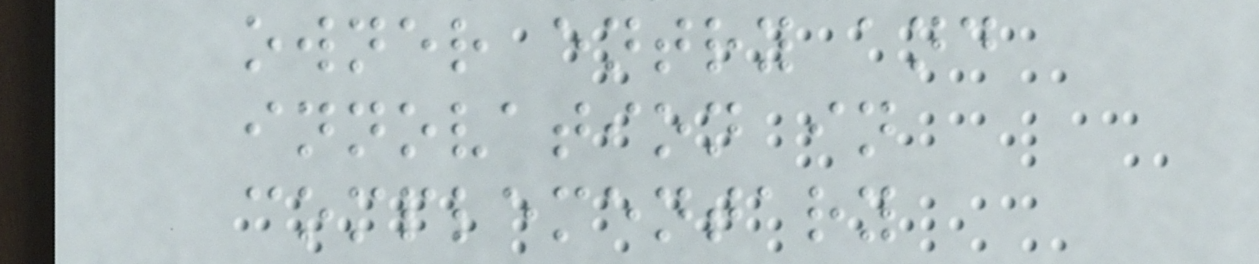owner entry and
innovation in
complementary
